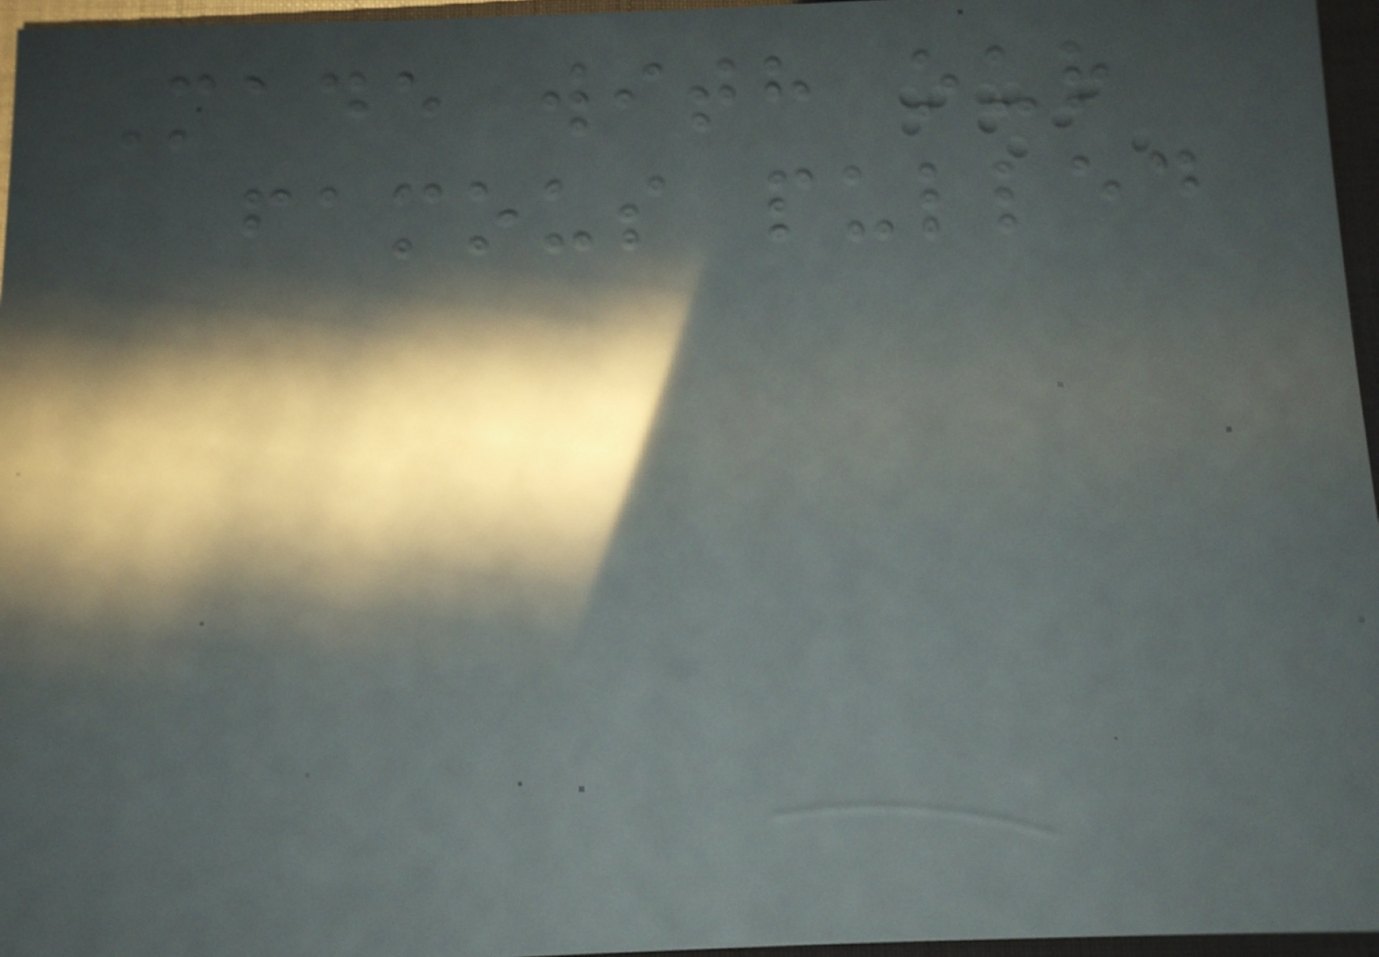Made with our
famous pulled
